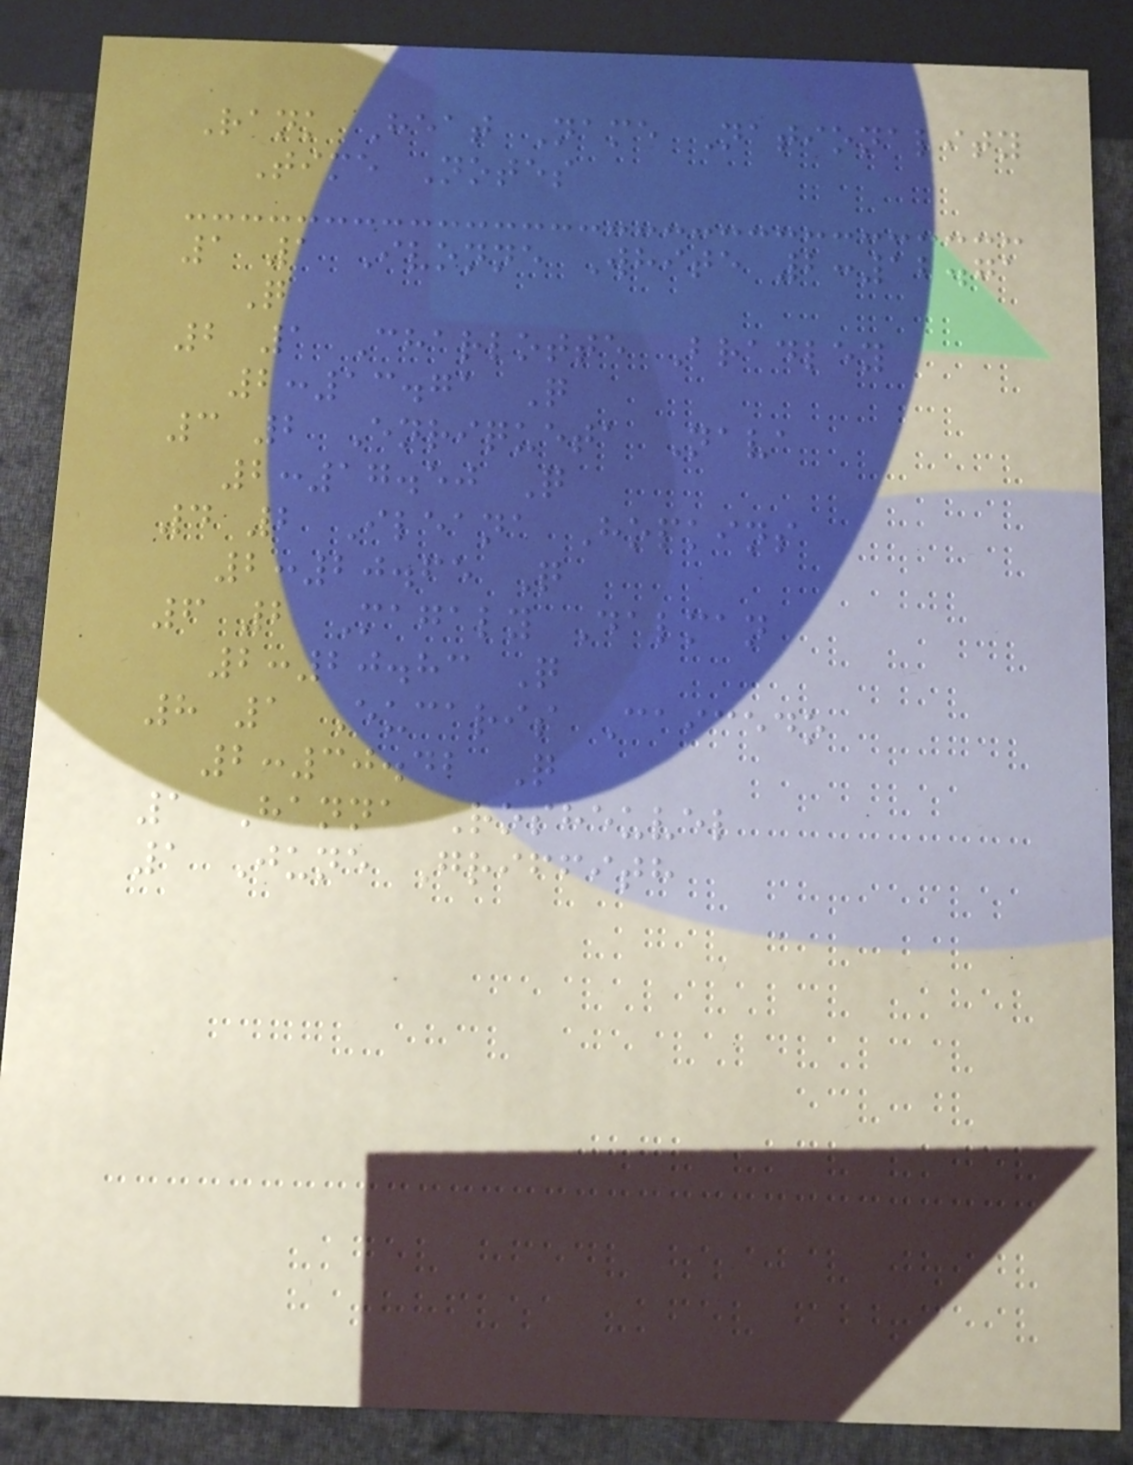Rank Heat Name Nationality
Time Notes
1 1 Ivonne White 2:12.71
Q
2 1 Charlotte Bradley
2:13.71 Q
3 2 Enriqueta Nava
2:17.50 Q
4 2 Ileana Hopkins
2:20.65 Q
6 2 Magaly Dalman
2:20.83 Q
8 1 Eucaris Caicedo
2:30.42 Q
1 Hanna Rosheuvel
1 June Griffith
